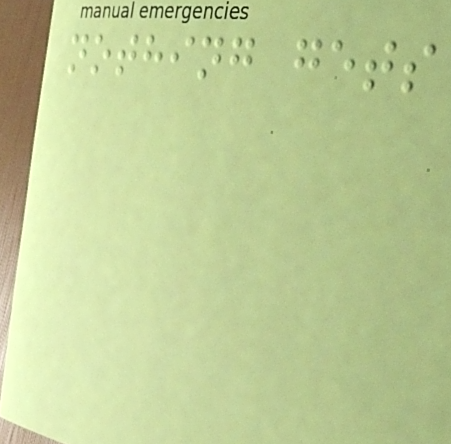nothing gets
